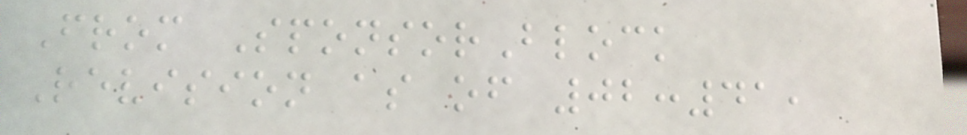From SponsorBlock
Revision as of 02:41,
